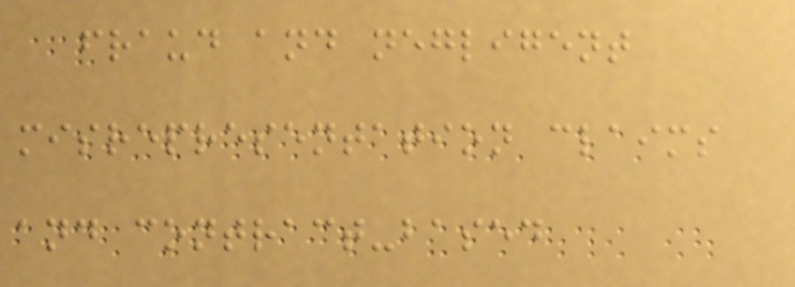fraud and negligent
misrepresentation claims
and contract-based
